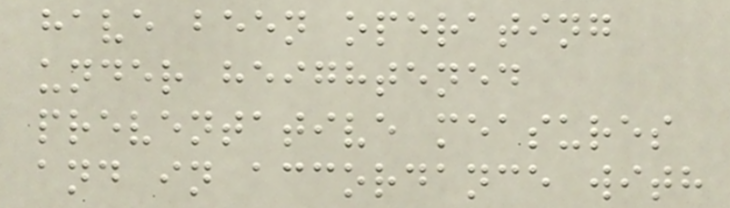have been operating
under heightened
preventative measures
and in accordance with
